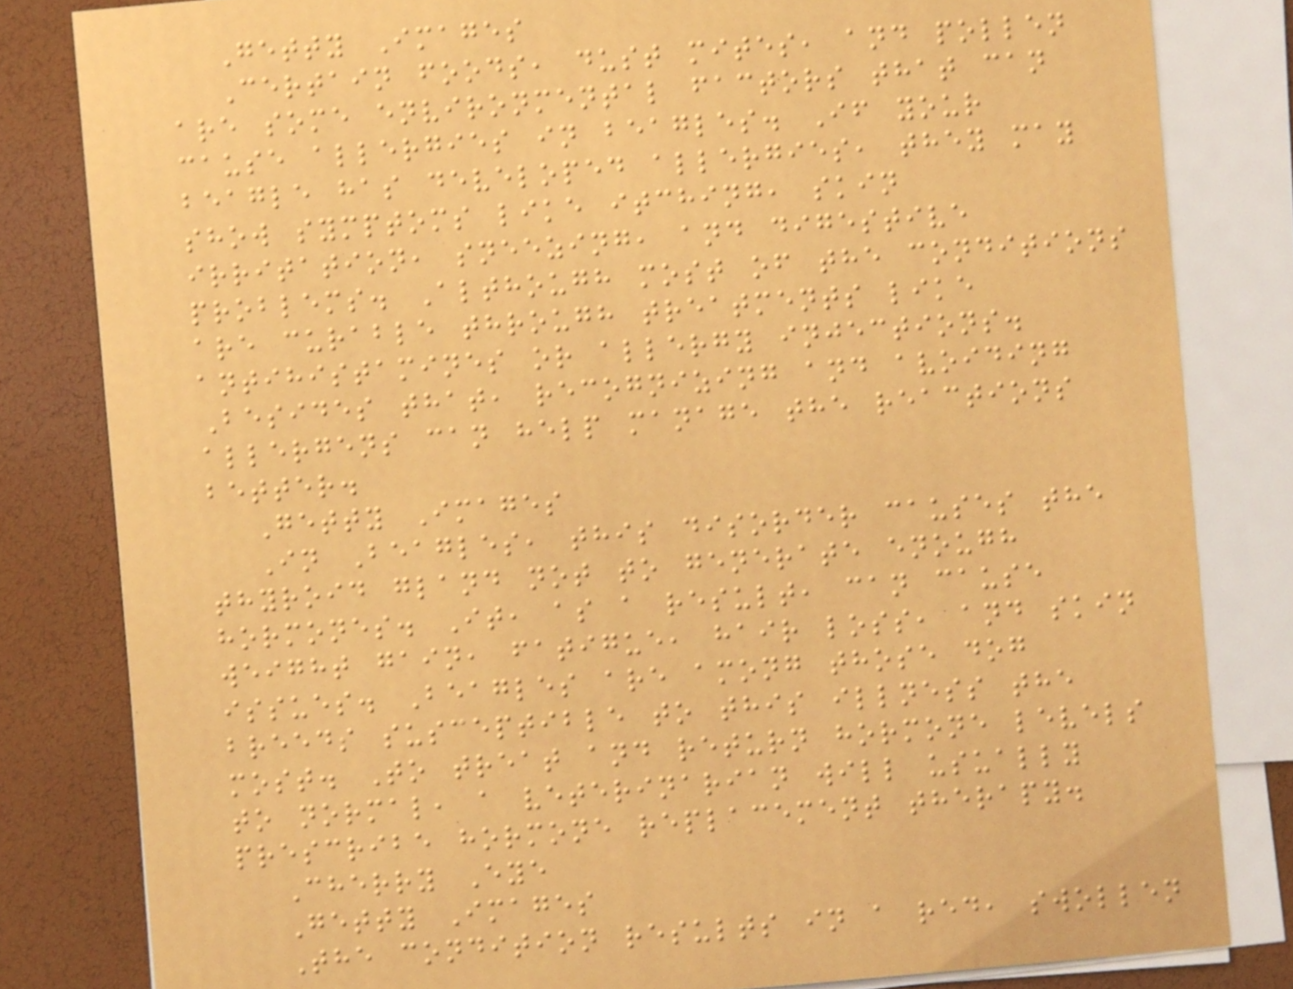Getty Images
Certain foods, dust mites, and pollen
are some environmental factors that can
cause allergies in beagles. If your
beagle has developed allergies, they may
show symptoms like itching, skin
irritation, sneezing, and digestive
problems. Although most of the conditions
are curable through treatments like
antihistamines or allergy injections.
Besides that, recognizing and avoiding
allergens can help manage the reactions
better.
Getty Images
In Beagles, this disorder causes the
thyroid gland not to generate enough
hormones. It, as a result, can cause
weight gain, fatigue, hair loss, and skin
issues. Beagles are among those dog
breeds susceptible to this illness the
most. To treat and return hormone levels
to normal, a veterinarian will usually
prescribe hormone replacement therapy.
Cherry Eye
Getty Images
The condition results in a red, swollen
